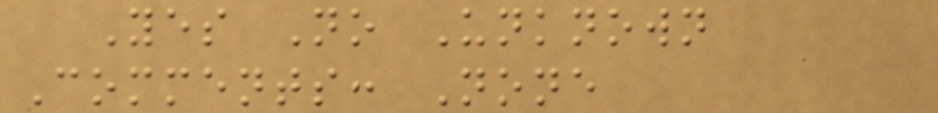Yes No Unknown
Comments: None
